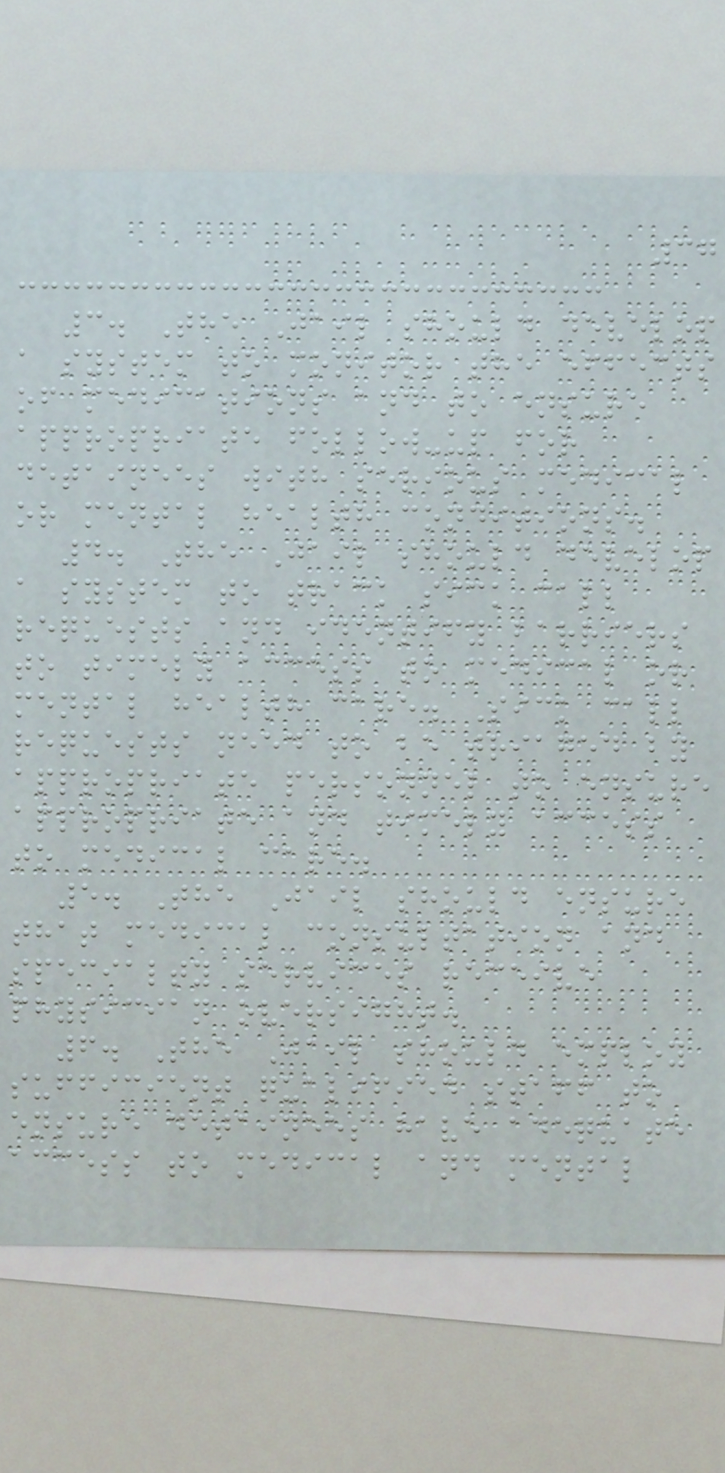37
3. The Jail should develop
a system to monitor the effects
of medications and to ensure
appropriate follow-up for
detainees with serious medical
or mental health conditions.
4. The Jail should develop
a system to track sick call
requests and identify barriers
to timely access to medical or
mental health care. Sick call
requests need to be triaged by
appropriate personnel to ensure
appropriate and timely access
to medical care.
5. The Jail should ensure
that medical consultation and
specialty services receive
physician oversight.
6. The Jail should employ
sufficient qualified staff to
ensure detainees have adequate
access to medical and mental
